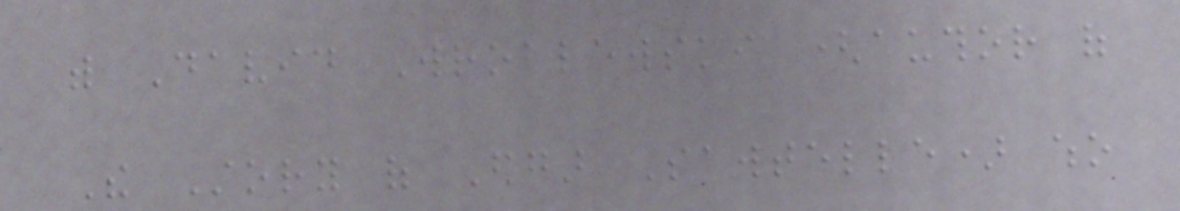with David Wroblewski (author of
The Story of Edgar Sawtelle) who
